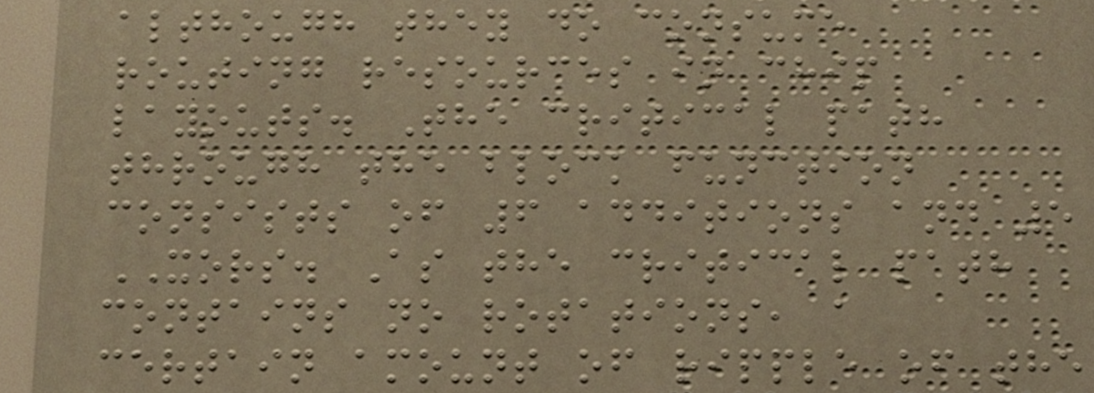although they do consume
routing resources in chip
layouts. The critical path
through the block function
consists of 6 additions and 5
XORS. As the critical path
contains no rotations, a
certain amount of ripple of the
